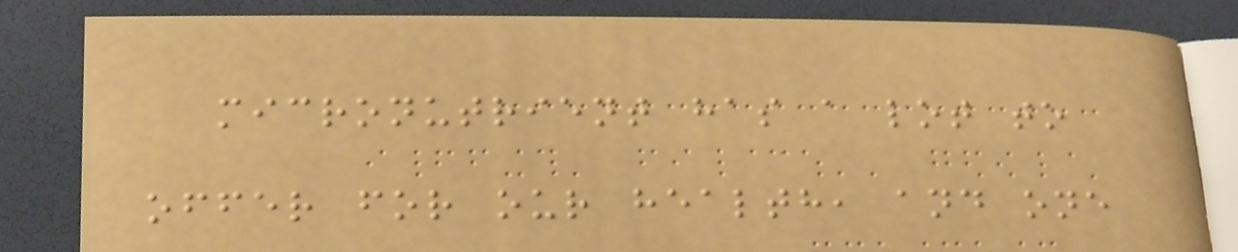micronutrient has a lot to
offer for our health, and one
